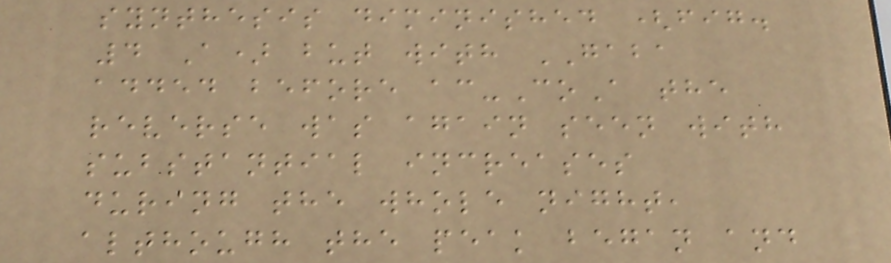synthesis diminished (fig.
4 A) but with GABA
added before ac-CoA the
reverse was again seen with
substantial increases
during the whole night,
although the peak began and
